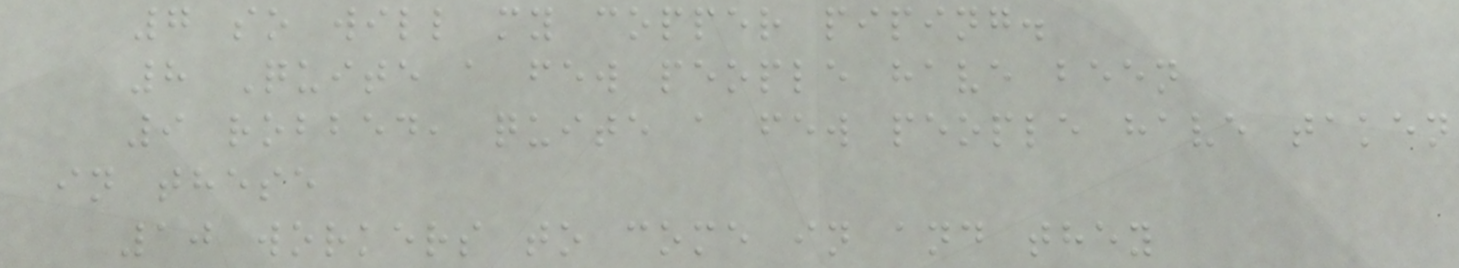7 so will my copper piping.
8 Quite a few people have been
9 robbed, quite a few people have taken
in these
10 workers to come in and they
